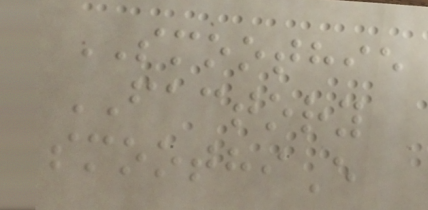SMOOTHIE
FACTORY
smoothiE
